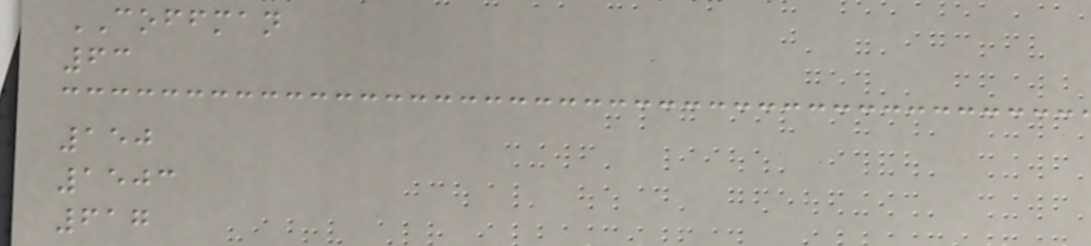COFFMAN
63
150
1503
617
